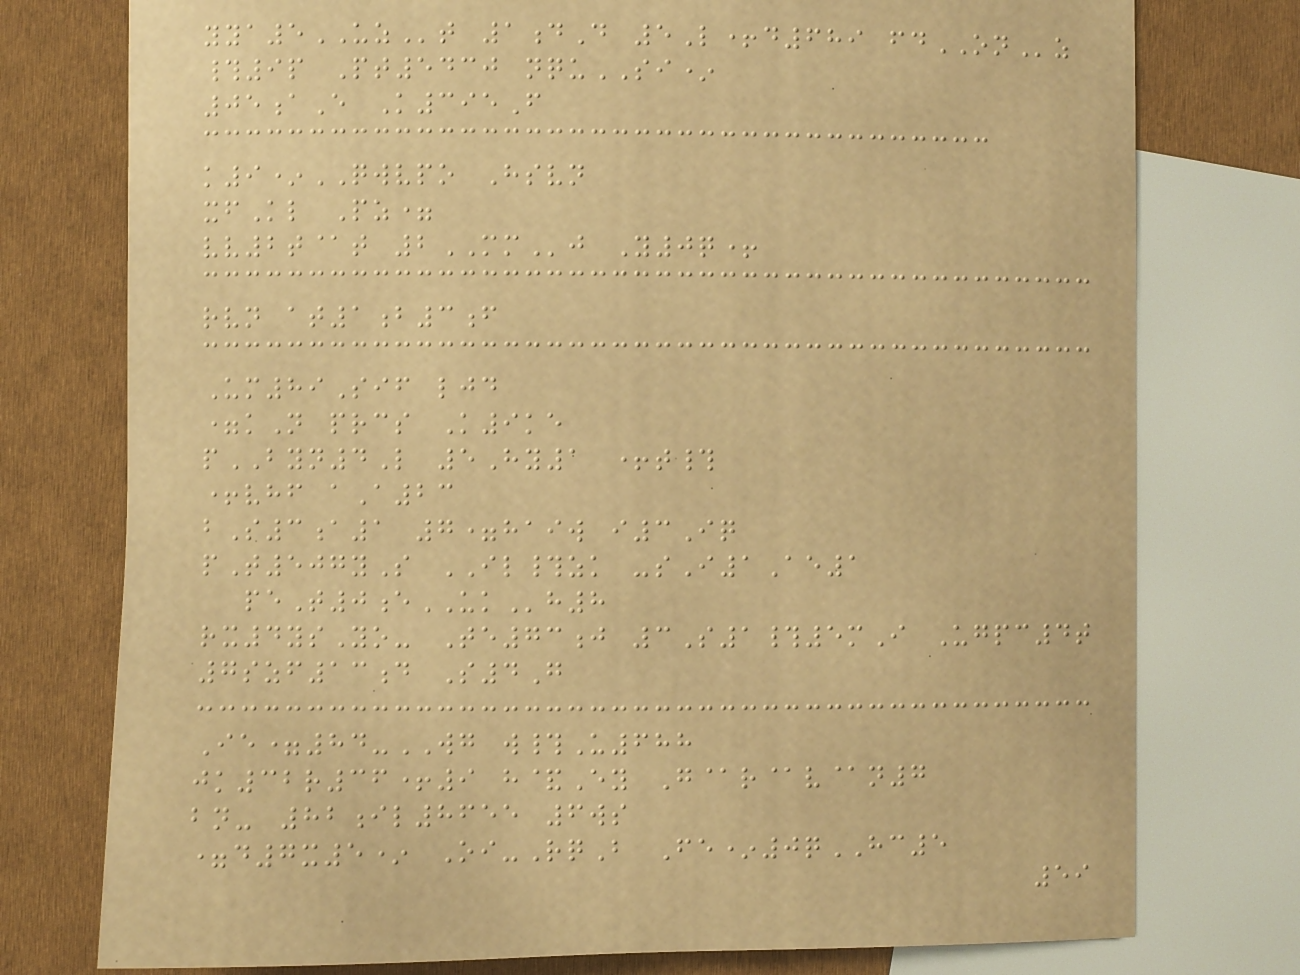yya5UZt 1dD 5L+d689 fdONz
#9p Pt5430 nquSI*
05aE K395F
k9*QWVPO Hsvn
xfKl Pz=
vv2t@t 2MMj Y0q+
rvn at1b3f
Um89Sif ljd
=kN prcs K9ke
pBYN4L 5Hy1 +t#
+vhf aA23
bS3a1 7=haiw i3Iq
pT507yS IL#zk -sI1Ae1
peT0eUKh8
rx4ysYo- Te73j 3S1#5mI Ugpc4t
7szf13d S4G
Ie=84-WG w#U688
jk32r36+9 h&Ey G@r@v@n7
bn- 82il8655 6ws
=d7x5* Oi-RqB Fe*0qHC5
59
